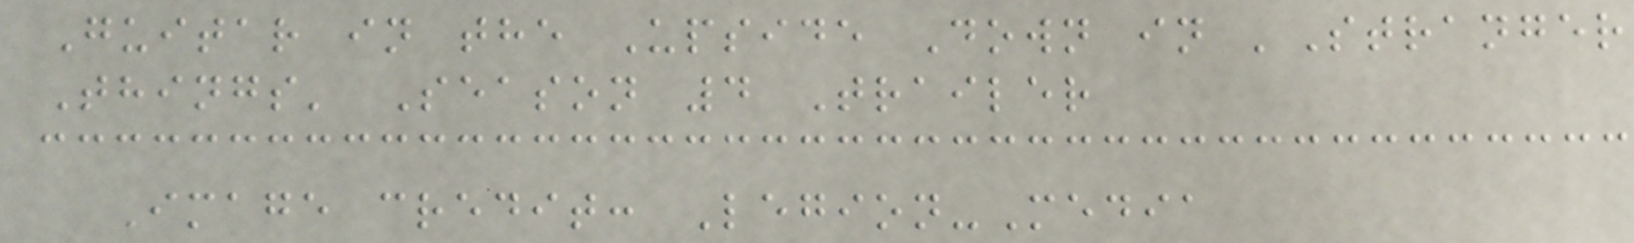Guitar in the Upside Down in 'Stranger
Things' Season 4 Trailer
Image credit: Legion-Media
